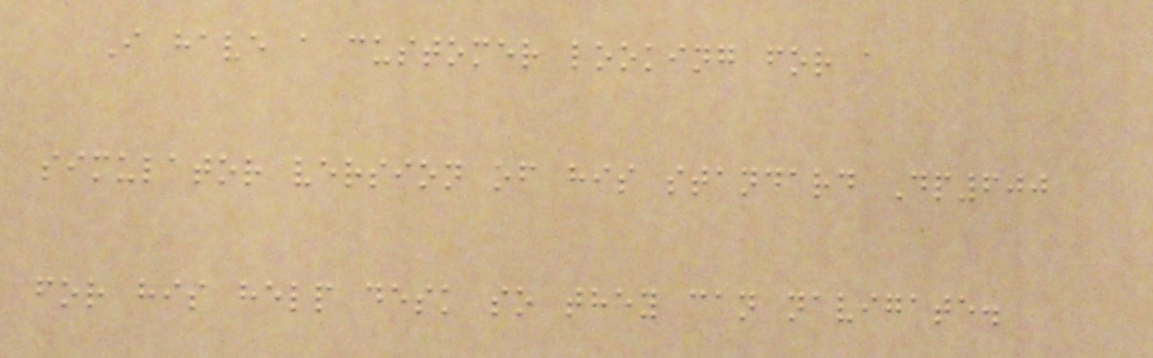I have a customer looking for a
simulator version of his standard Dp600
for his help desk so they can navigate.
